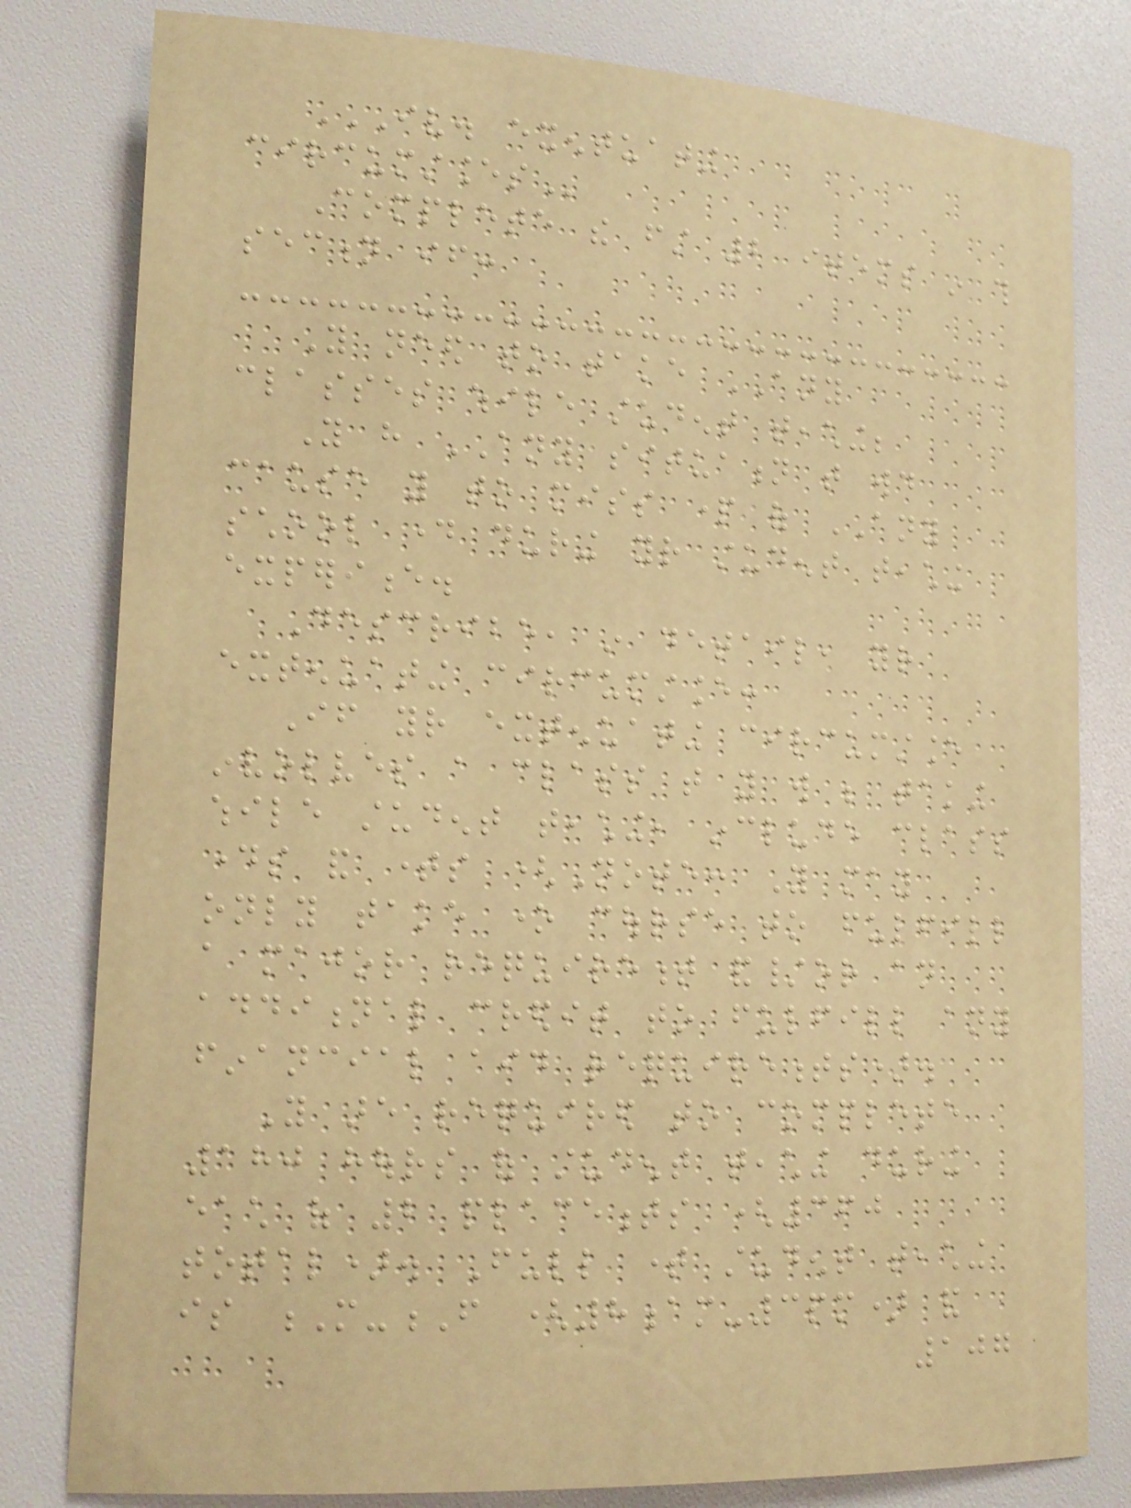IV. EXENTUATING
CIRCUMSTANCES
Complete the first 2 items in this
section if:
You need to take ANY
classes while student teaching;
You have ANY situation that would
cause you to miss part of ANY
school day during your student teaching
experience.
Describe, in detail, your
extenuating circumstance:
If your extenuating circumstance
involves a class that you will be taking
while student teaching, include class
days and times (Note: You may
only take one course to fulfill
a major requirement and/or an
additional credit to fulfill any
financial aid requirements).
You are required to complete
180 hours of student teaching during
each of 2 placements (360
total). Full time student teaching
is M-F (8am-3pm) and
107
